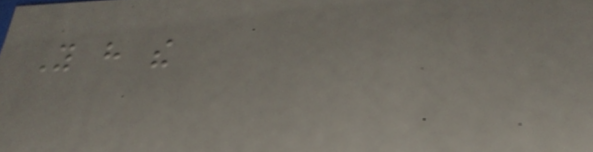You have the
